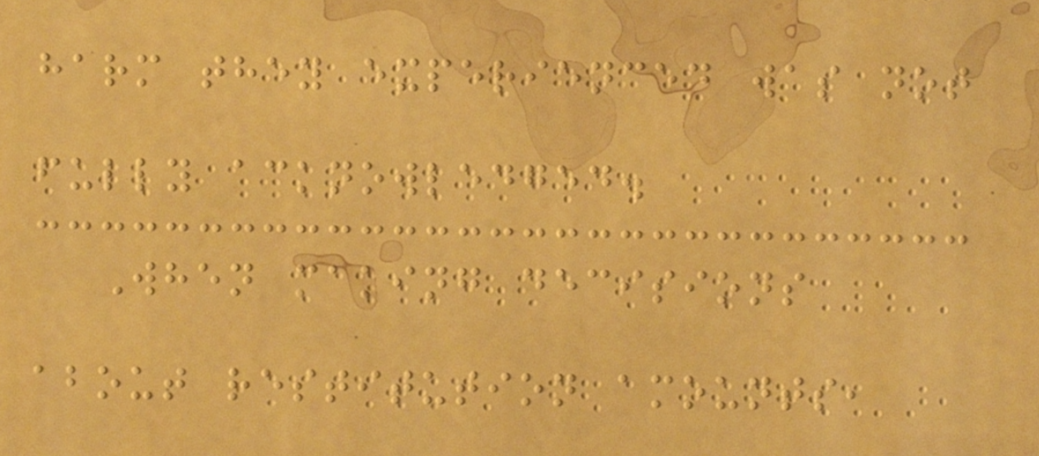harm they experienced was not
fully acknowledged.
When making decisions
about restitution amounts,
